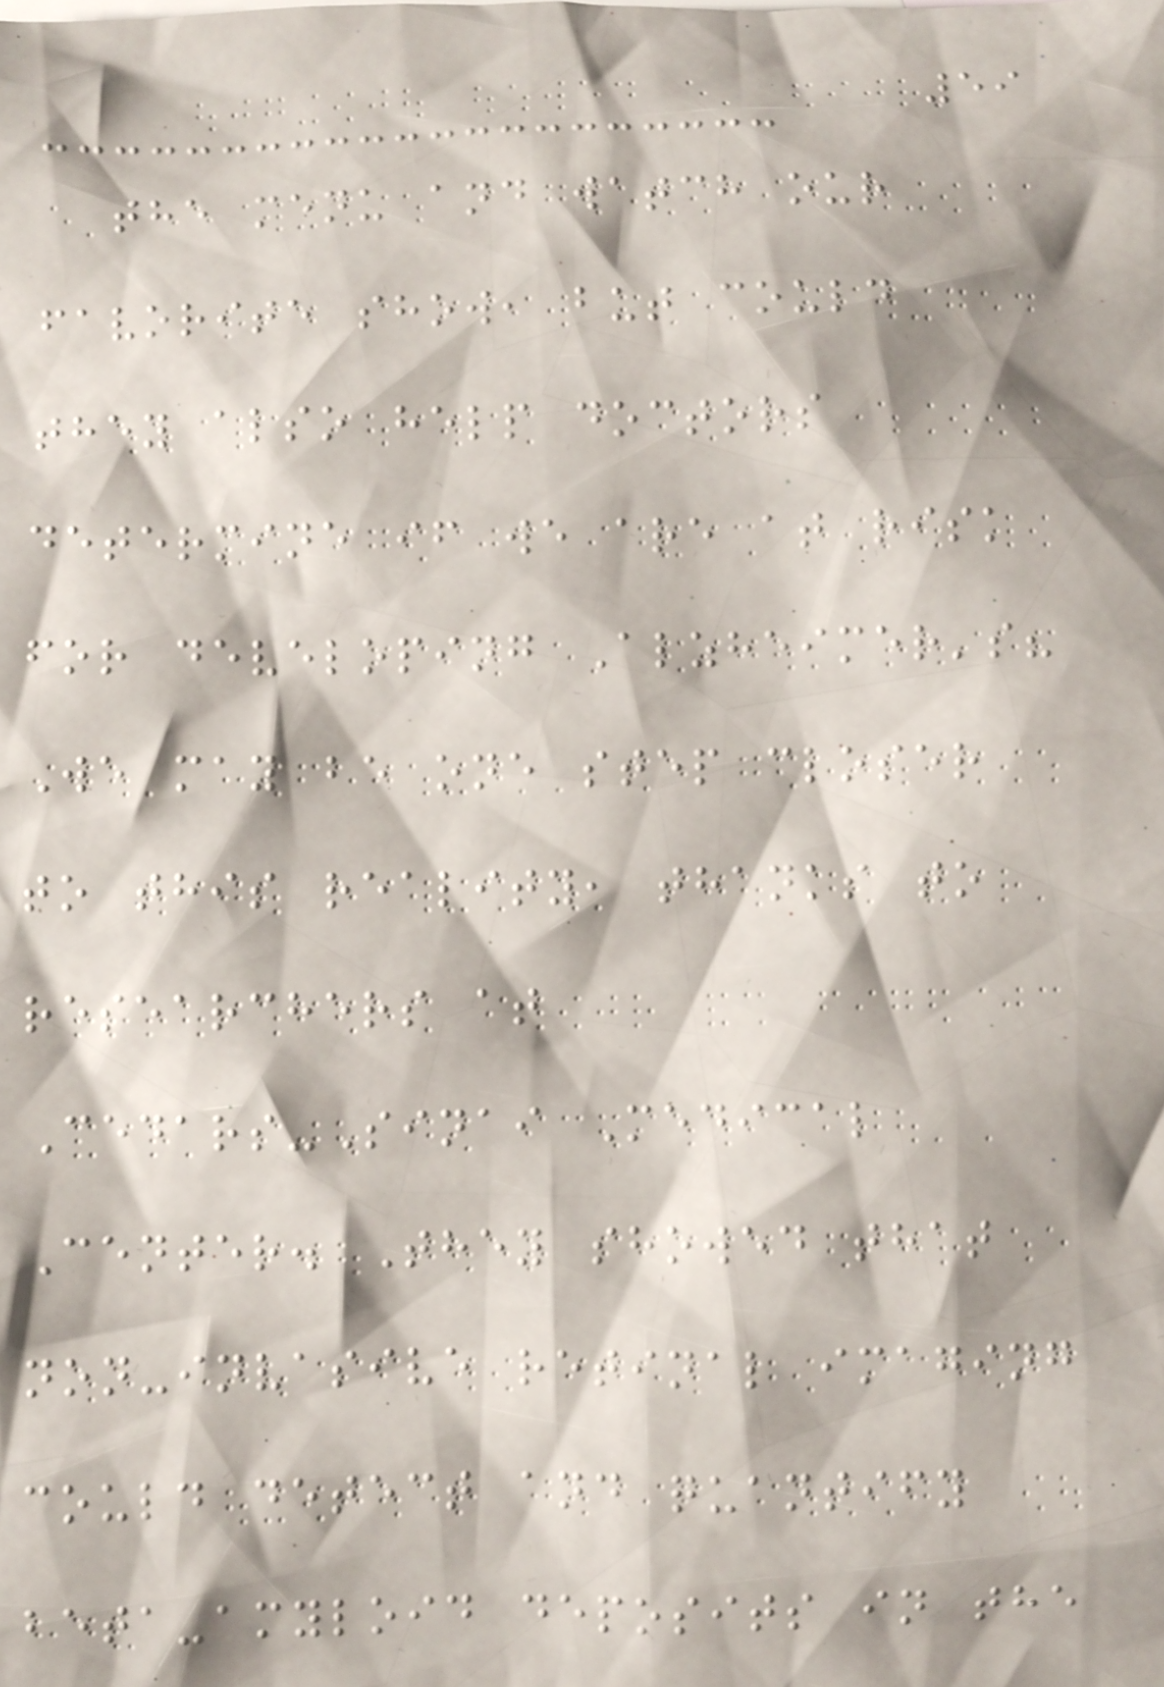59
the menu and watch our
favorite show, but could
they also help doctors
determine if we are at risk
for developing Alzheimer's?
We may be one step closer
to this reality, thanks to
researchers at
Cedars-Sinai Medical
Center. They showed that
non-invasive retinal imaging
could detect and quantify
beta-amyloid deposits in the
